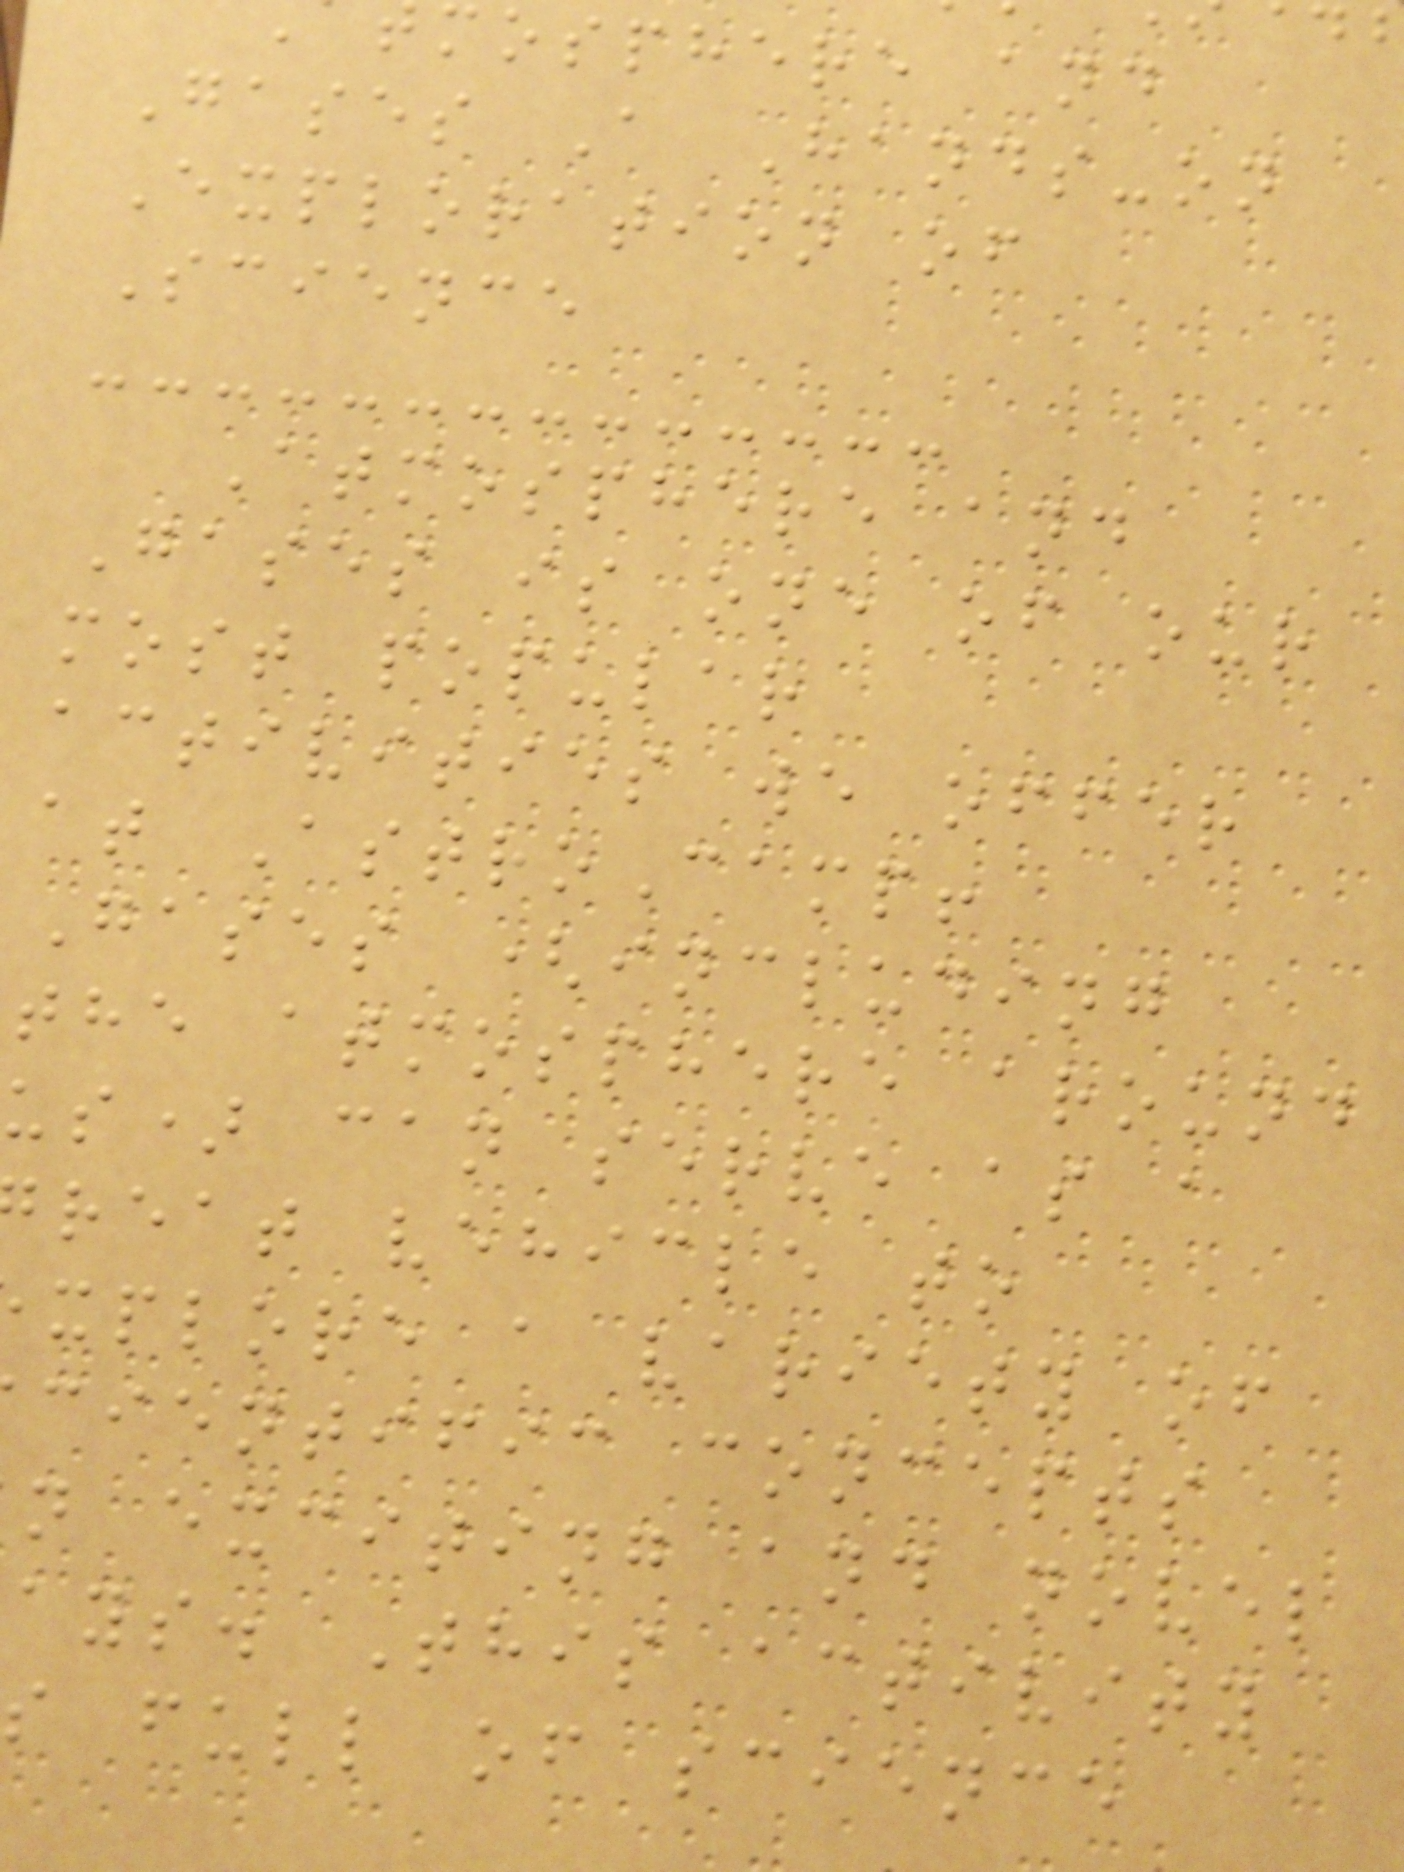mosphere and
Gases A Hands-on
Exploration of
Science
Atmosphere and
Gases is one of our
most popular
activities we offer
at AstroCamp!
Gases (including
the atmosphere around
us) can serve as a
reat vehicle to
xplore a variety of
cientific concepts
n exciting and novel
ays. This activity
s full of science
